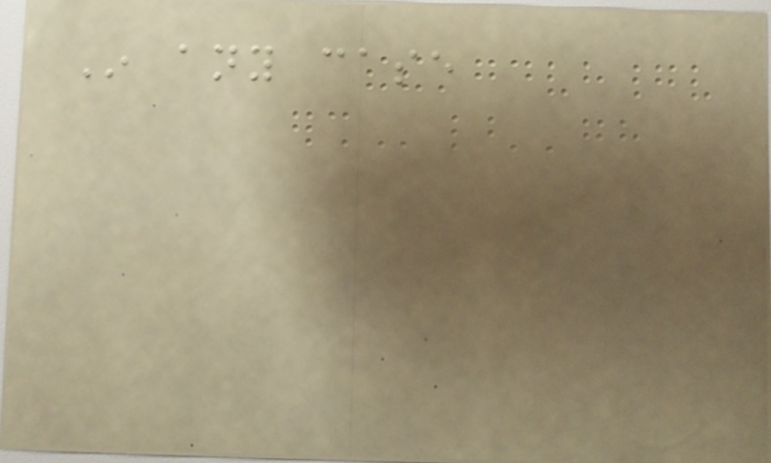In any case
